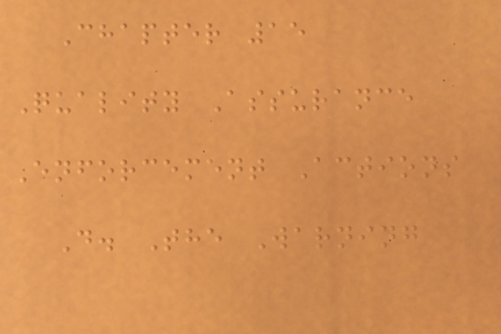Chapter 15
Quality Assurance
Enforcement Actions
D. The Warning
